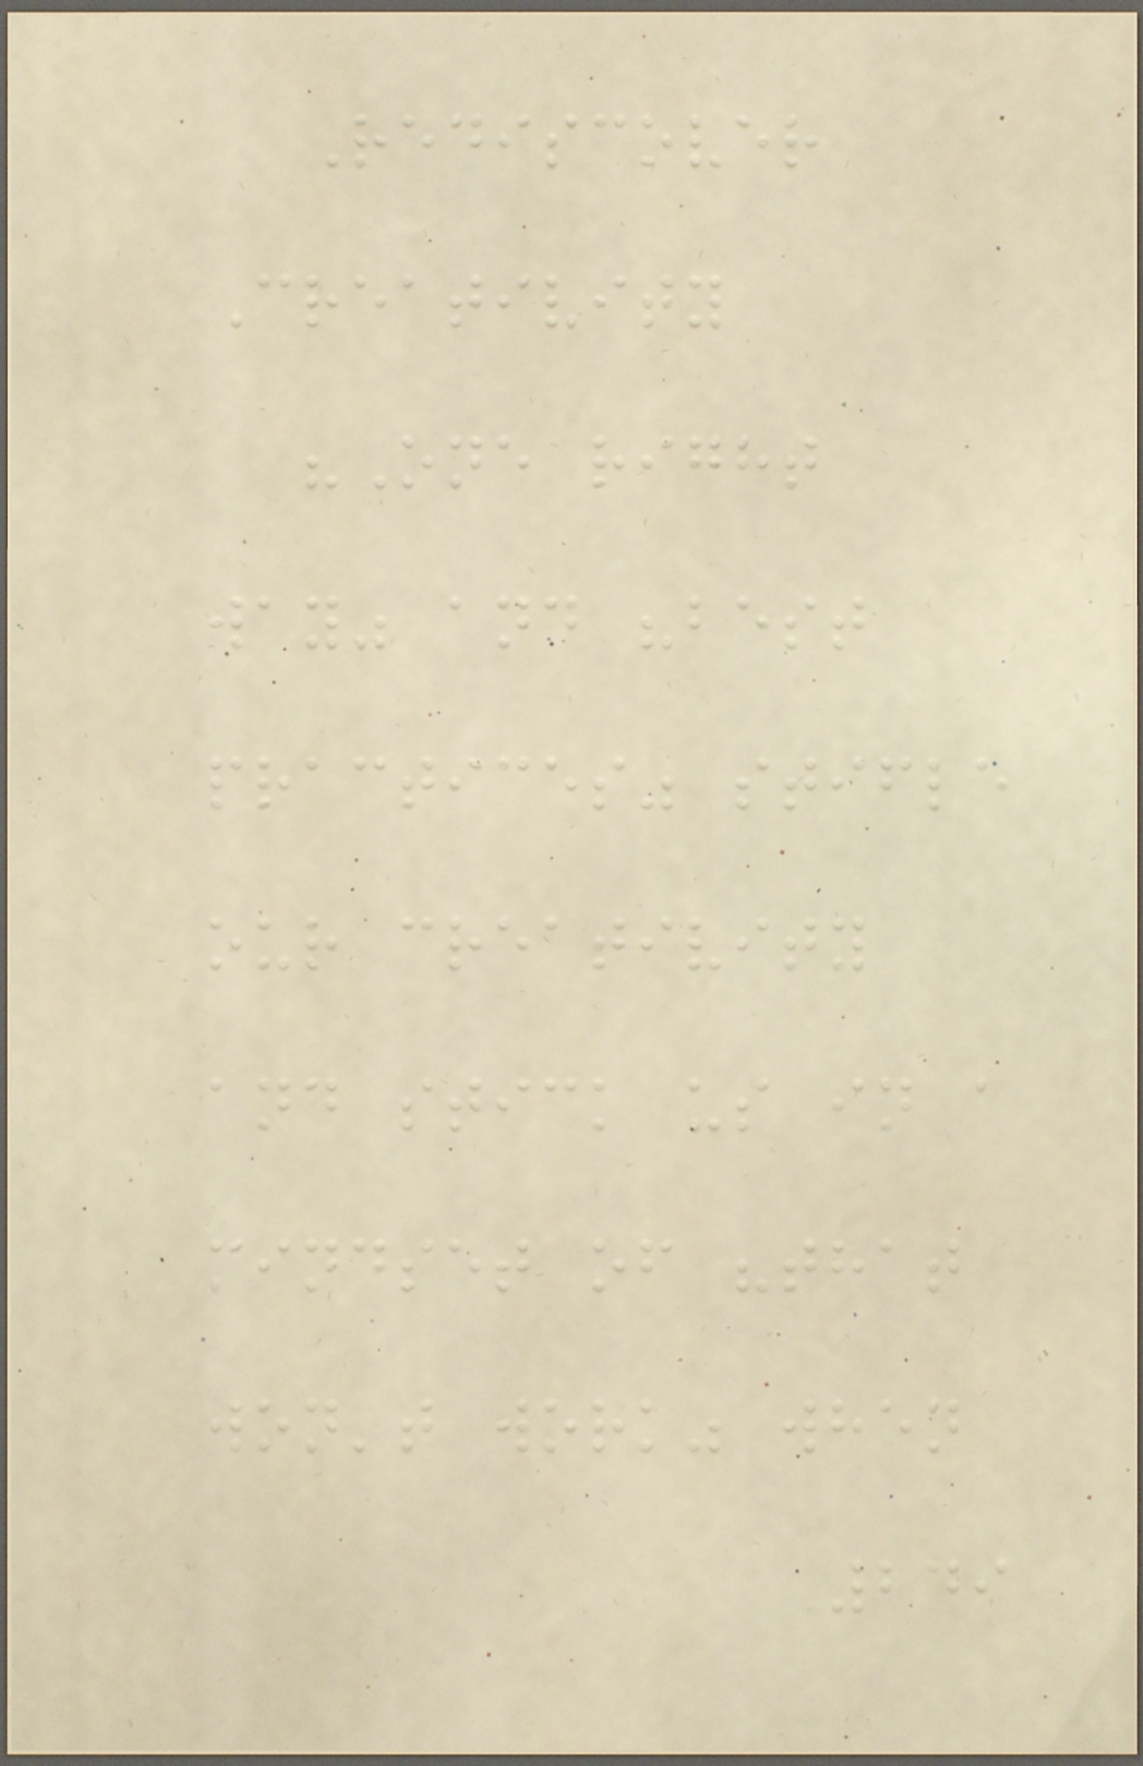Rediscover
Creativity
"One right
way" and "best
practices" stifle
our creativity
and stick us in a
mindset of "that
won't work" when
249
